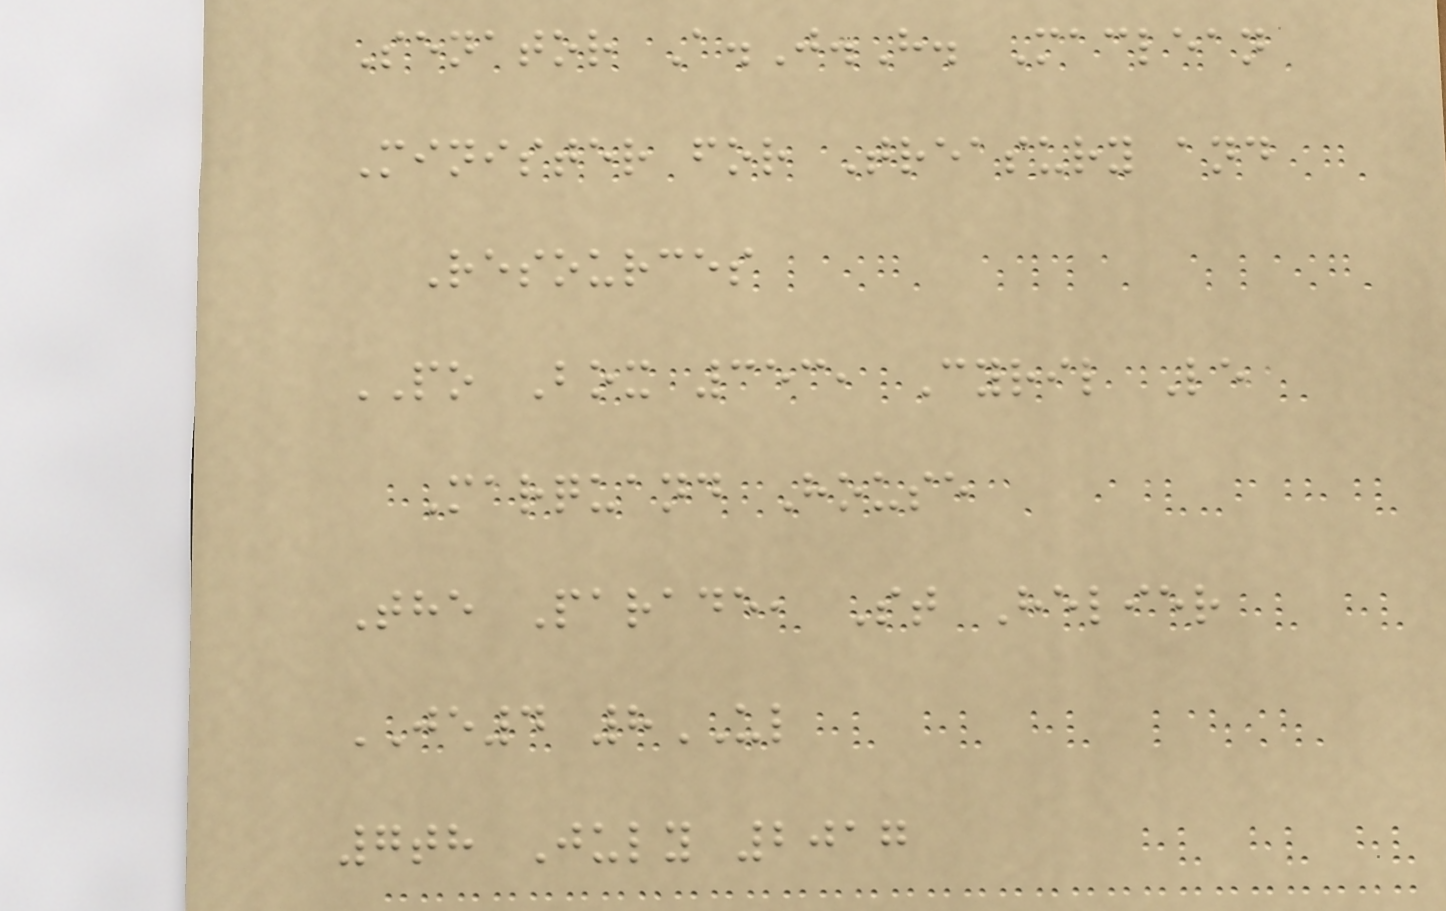Senator A.J.H. Maclean
Minister for Treasury and
Resources
PO Box 353, Cyril Le
Marquand House
The Parade, St Helier
JE4 8UL
7th July 2017
